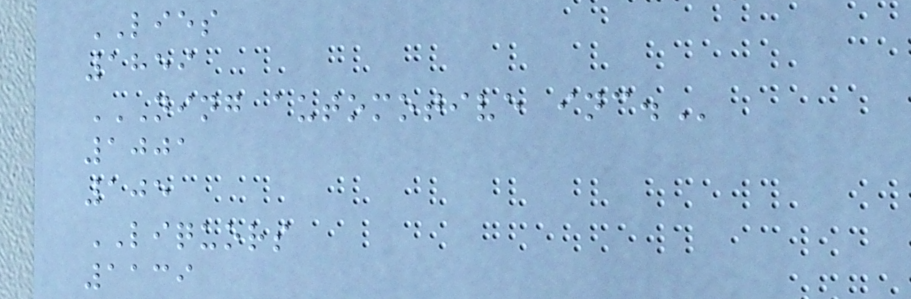LIES
1859
NING AUTOMOTIVE INC.
1001
105
LIQUORS
1139
